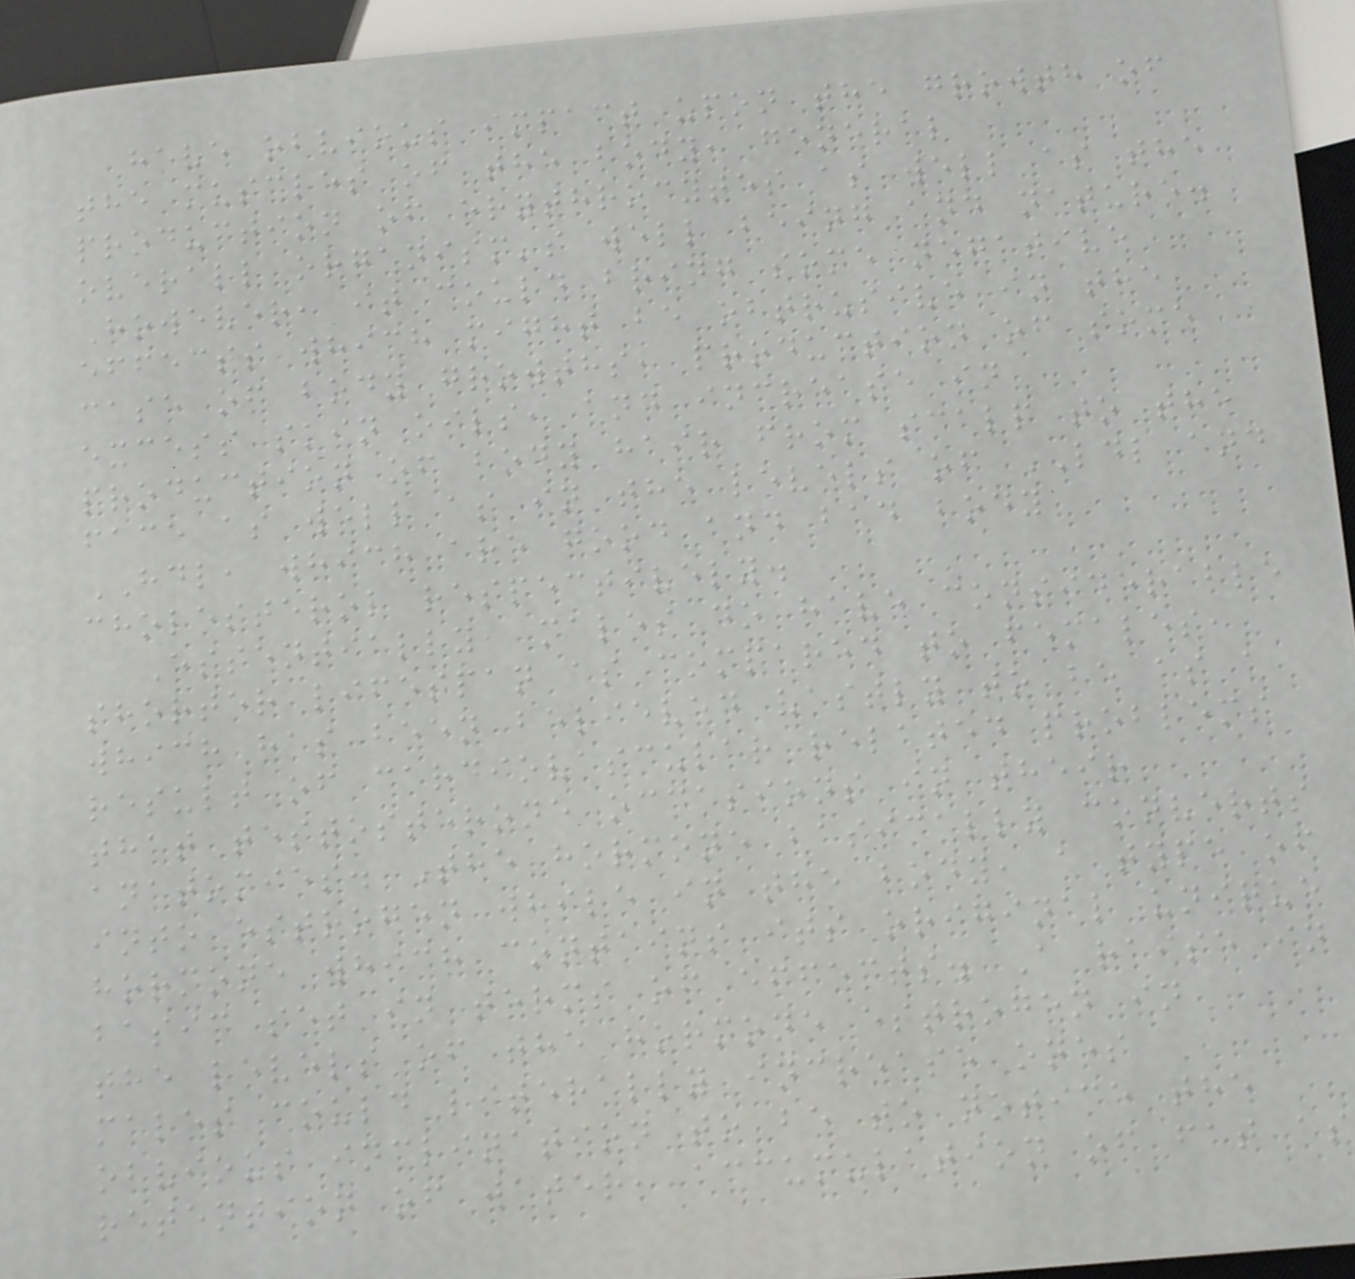have obvious impact upon the growth of
the muscles of the body, general
production of erythrocytes as well as the
overall organism's well being and nature.
However, it could bring some negative
effects which might be obtrusive in the
case of body growths, production of some
excess skin oils, and increase in
production of body hair from scalp to the
face as well as in the levels of LDL and
HDL, which are good and bad body
cholesterol respectively.
Essentially, males do have considerable
shorter lifespan as compared to females,
which has been believed vastly to be as a
result of cardiovascular related problems
that testosterone occasions in their
anatomies. The hormone basically converts
into estrogen while in the body, a type of
hormone which contains its original unique
basic set in terms of effects. A raise in
the levels of the hormone estrogen in
males could literally increase ones
obvious inclination to be to notice the
retention of water, accumulation of fat as
